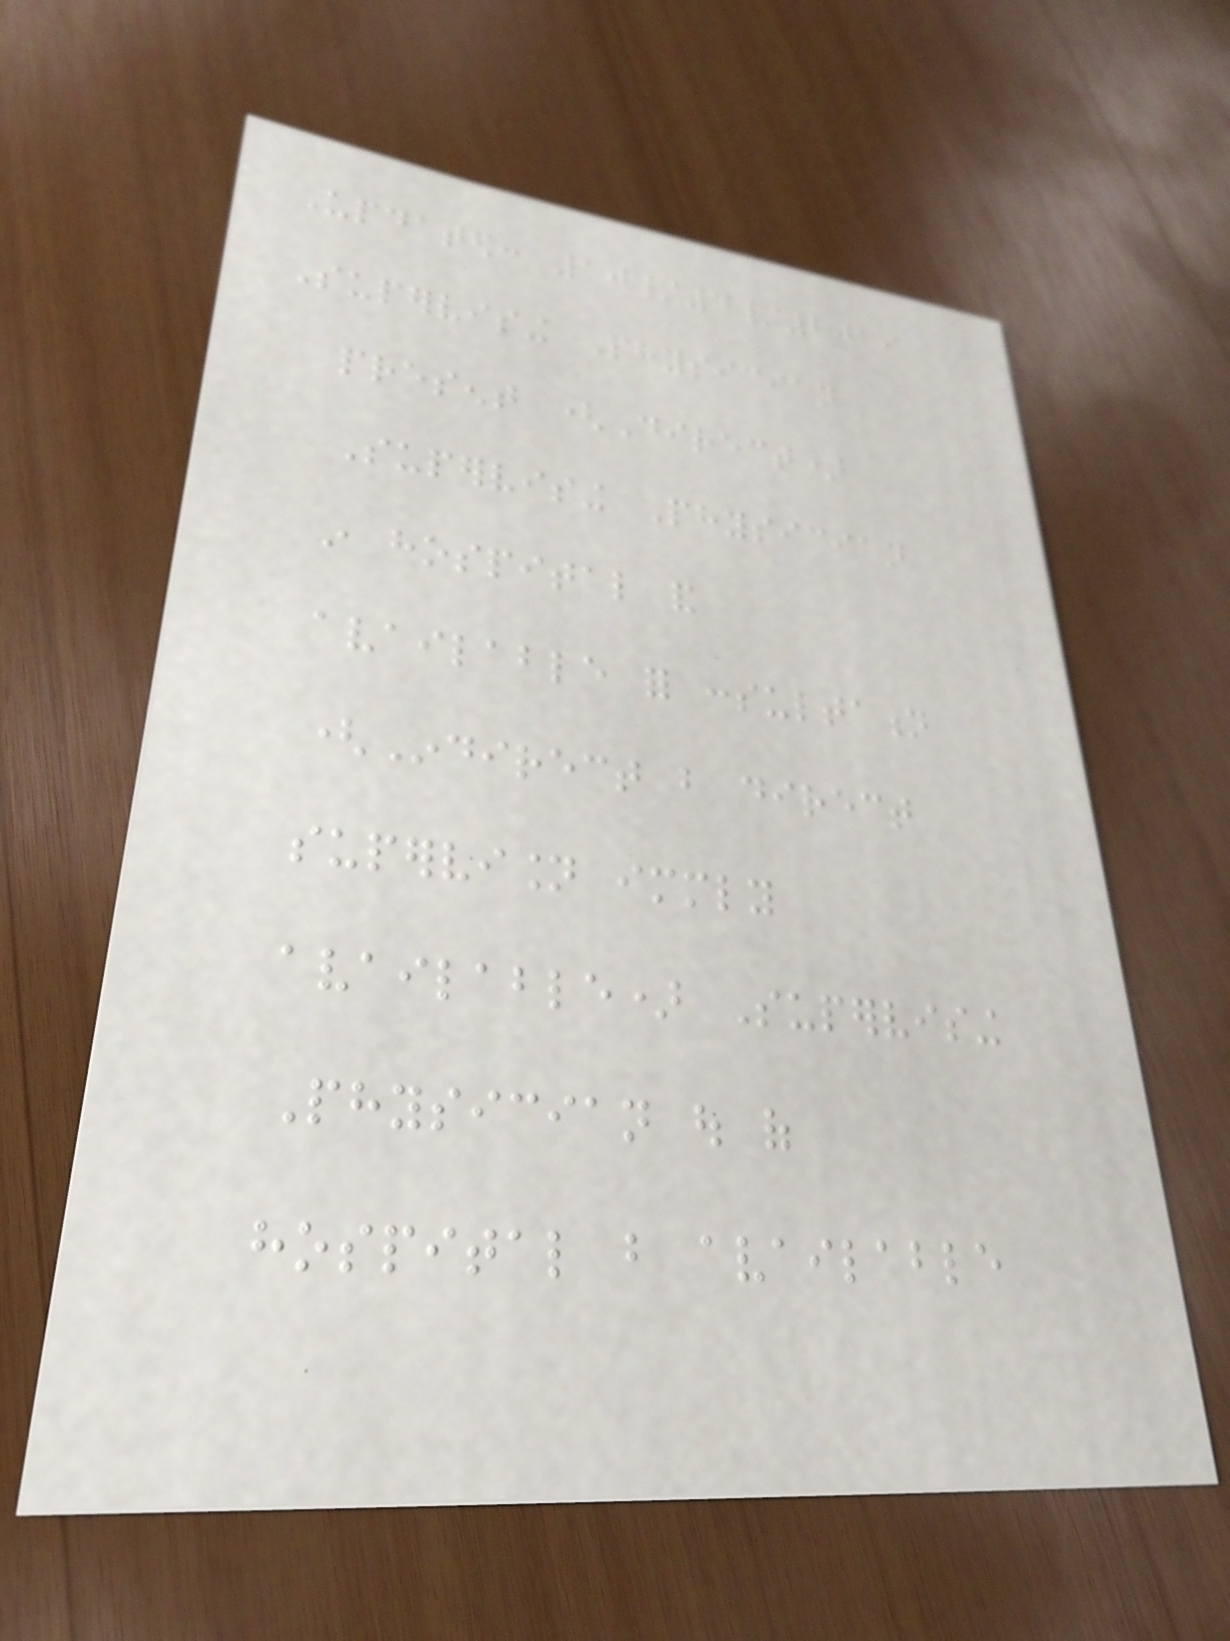Updated: 10/4/2019
Supervising Physician
present (Direct)
Supervising Physician
in hospital and
available for consultation
(Indirect but direct
supervision immediately
available) Supervising
Physician out of
hospital but available
